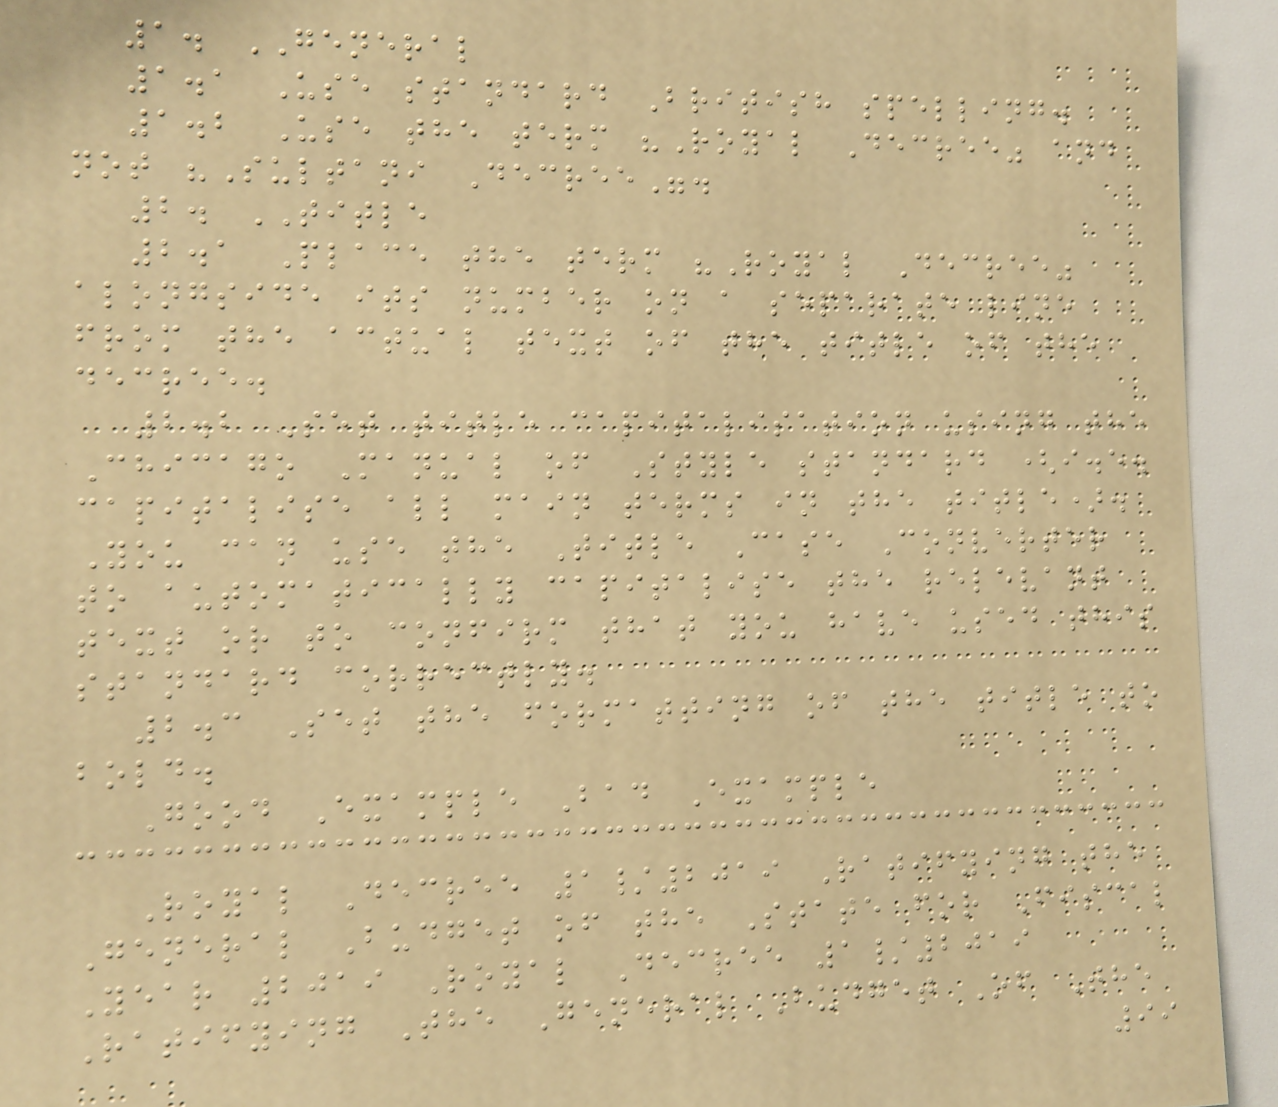1. GENERAL
1.1 Use standard British spelling.
1.2 Use the term "Royal Decree" and
not "Sultani Decree".
2. TITLE
2.1 Place the term "Royal Decree"
alongside its number on a separate line
from the actual text of the title of the
decree.
2.2 Set title capitalisation using the
Chicago Manual of Style standard (i.e.
capitalise all main terms in the title).
You can use the Title Case Converter
to automatically capitalise the relevant
text or to confirm that you have used this
standard correctly.
2.3 Set the formatting of the title to
bold.
Good Example Bad Example
Royal Decree 1/2019 Ratifying the
General Budget of the State for Fiscal
Year 2019 Royal Decree 1/2019
Ratifying The General Budget Of The
99
